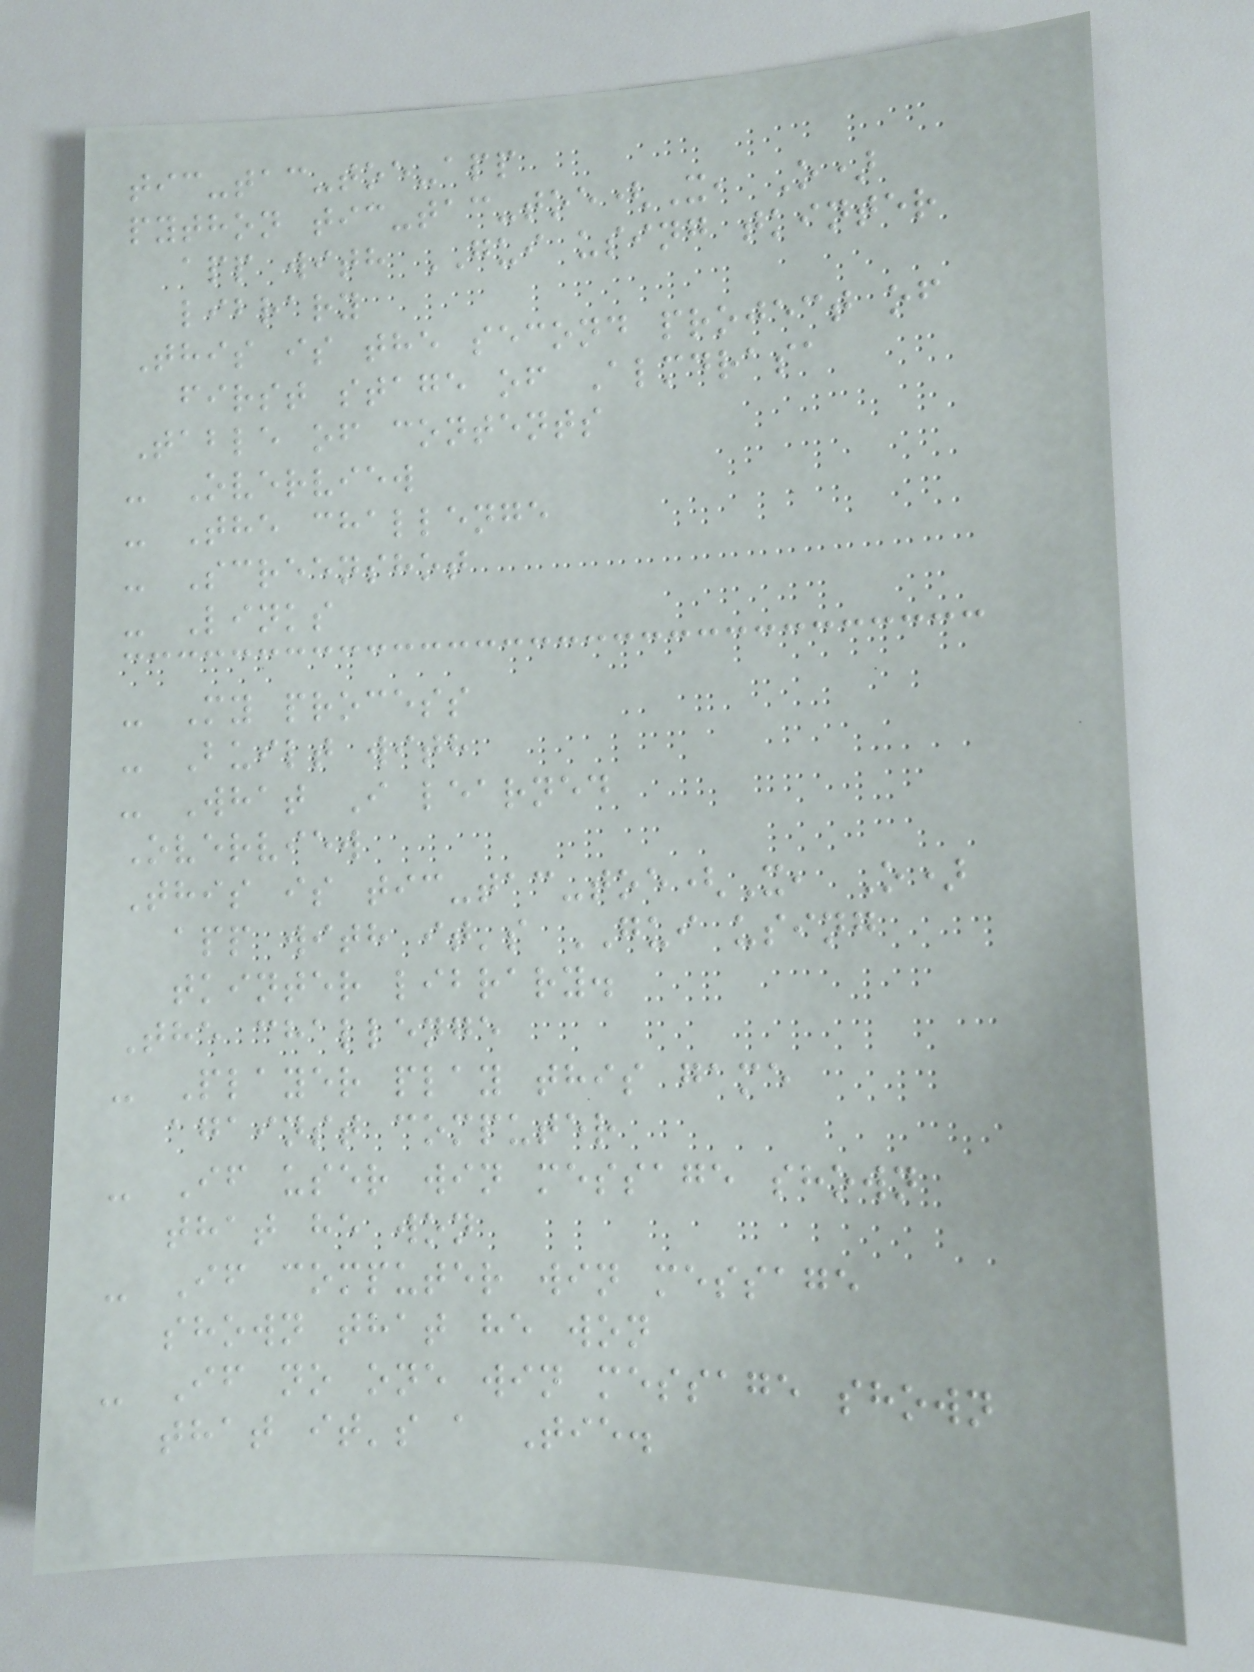tic-tac-toe-app
python tic-tac-toe(X, O)
app with GUI using tkinter
library
This is the second project of
first stage of Almdrasa
Table of contents
- Overview
- The challenge
- Screenshot
- Links
- My process
- Built with
- What I learned
Overview
This is tic-tac-toe(X, O)
app with it's GUI using
tkinter library.
The challenge
- Player play this game
against computer
- If user win message shown
that he won
- If computer win message
shown that he won
- If no one win message shown
that it's a Tie.
